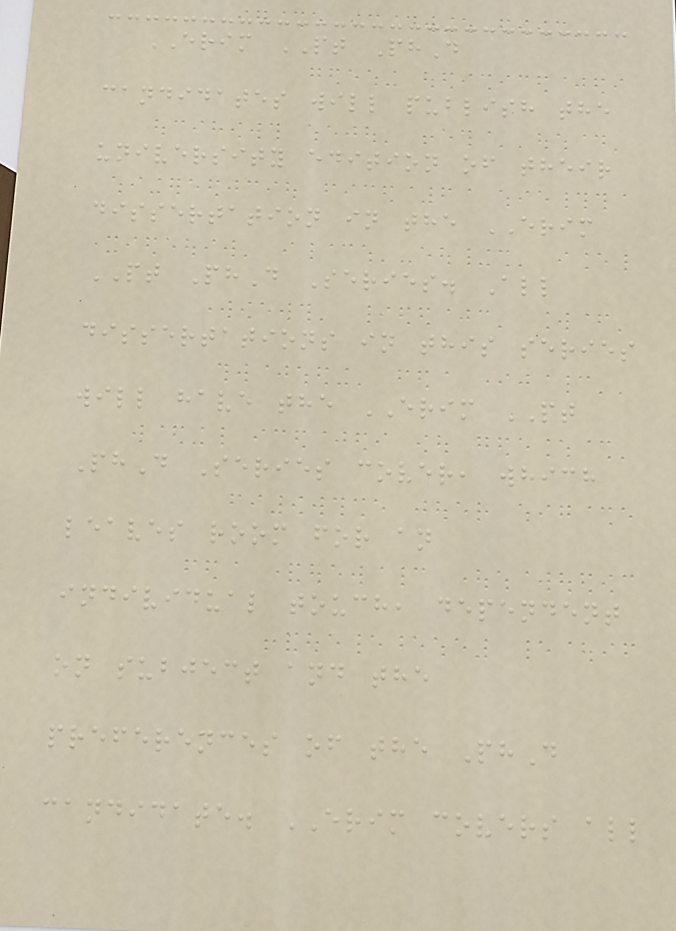ERIM PT PhD
candidates will publish the
university edition of their
dissertation in the ERIM
PT PhD Series. All
dissertations in this series
will have the ERIM PT
PhD Series cover, which
leaves room for an
individual touch, dependent
on subject and the
preferences of the PhD
candidate. ERIM covers all
